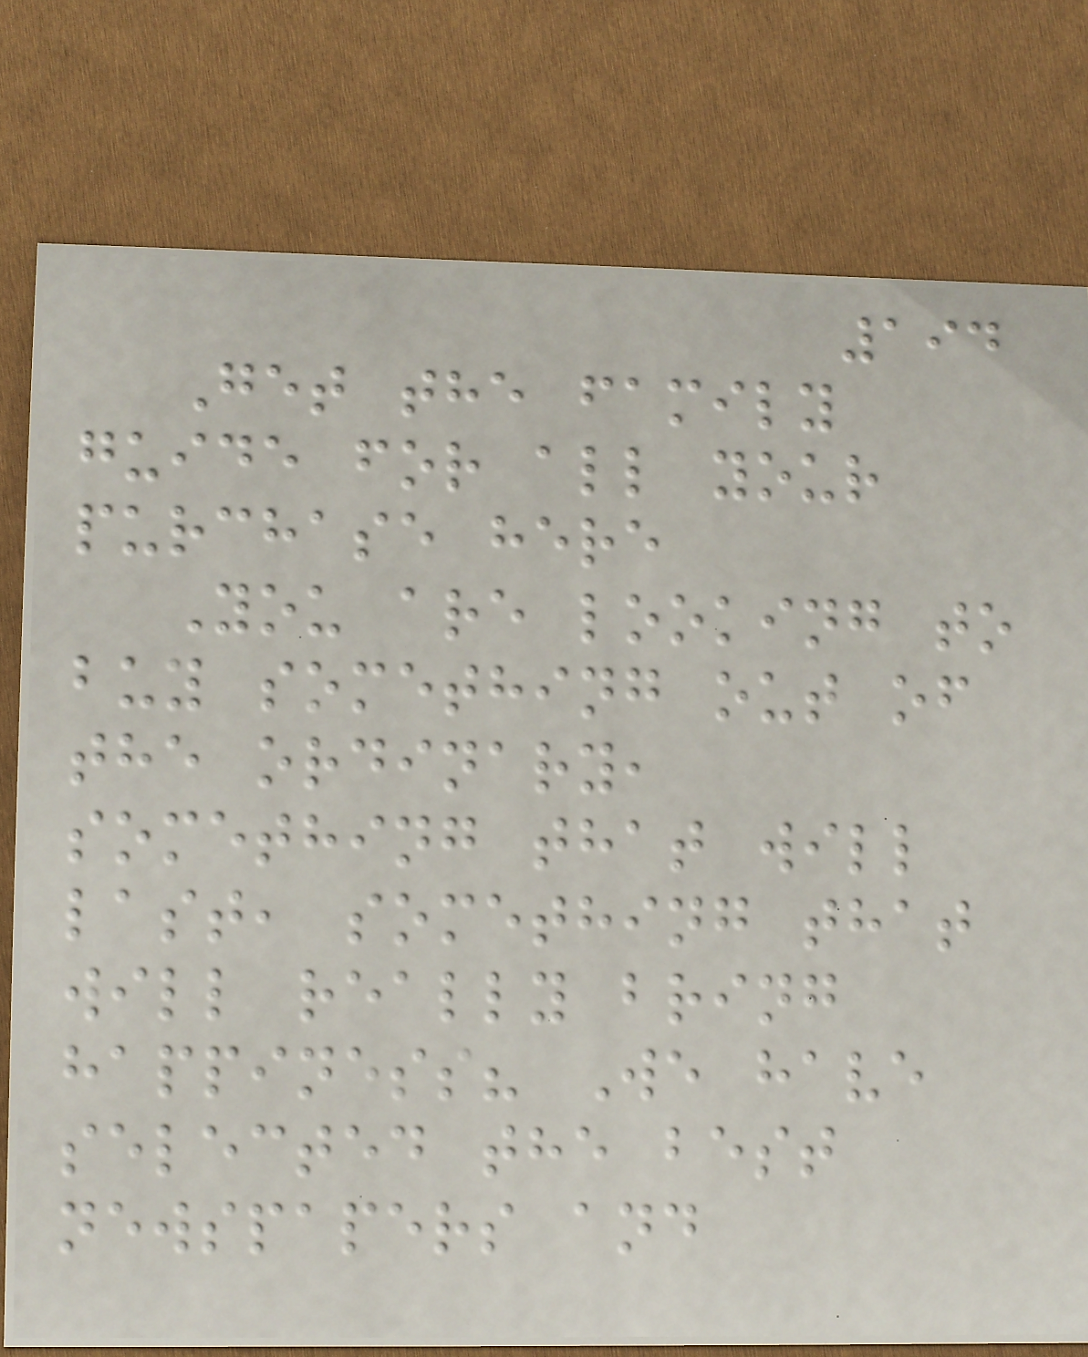194
Get the family
guide for all your
purchase here
You are looking to
buy something out of
the ordinary,
something that will
last, something that
will really bring
happiness? We have
selected the best
newspapers and
